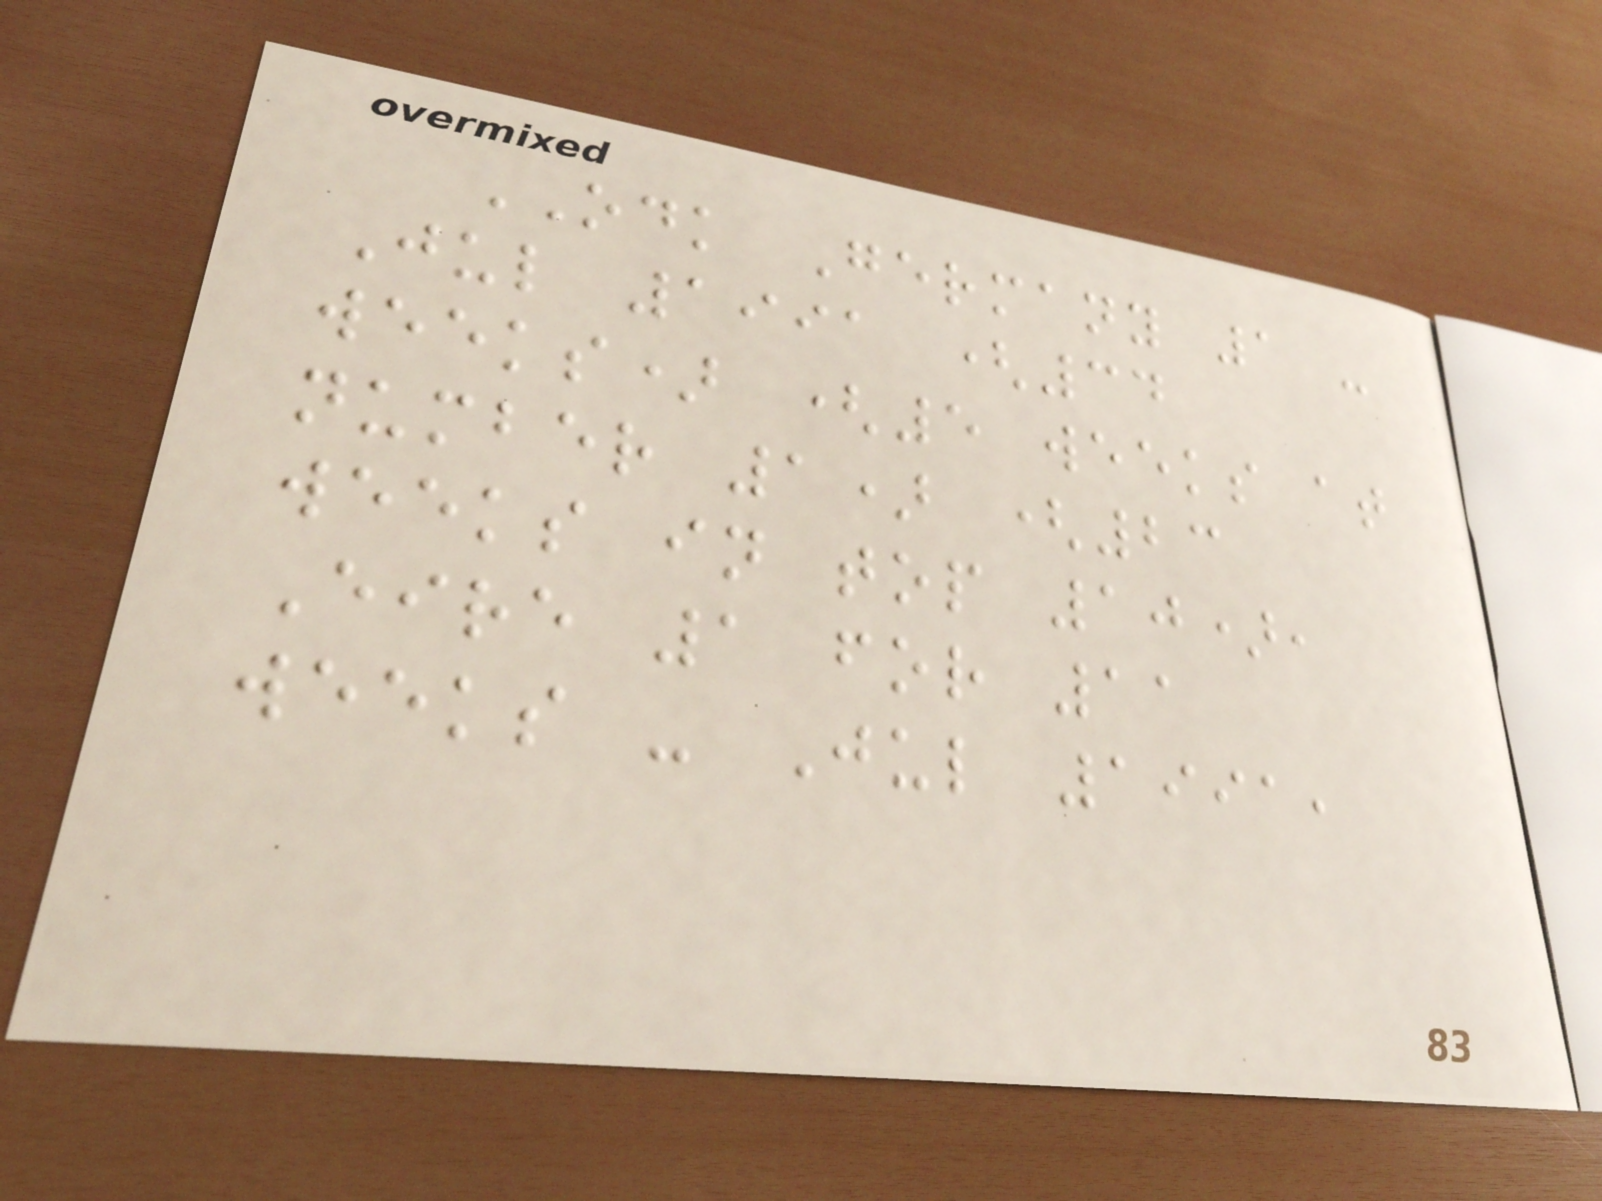ODK Germany 1 -
Jul 1991 (34
weeks) (5 weeks at
number 1) (23
weeks in top 10),
Eire 1 for 11
weeks - Jul 1991,
